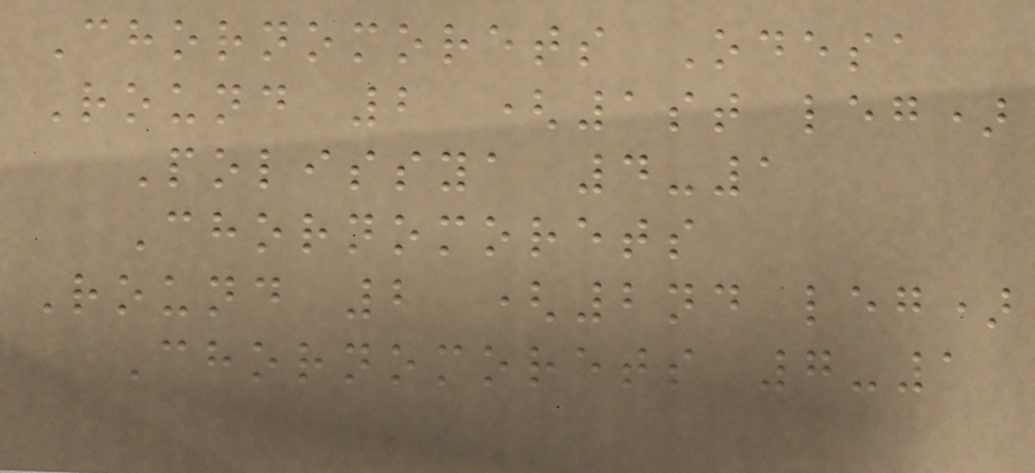Chornomorets Odesa
Round 2 (1st leg)
Polissya 4-1
Chornomorets
Round 2 (2nd leg)
Chornomorets 7-1
